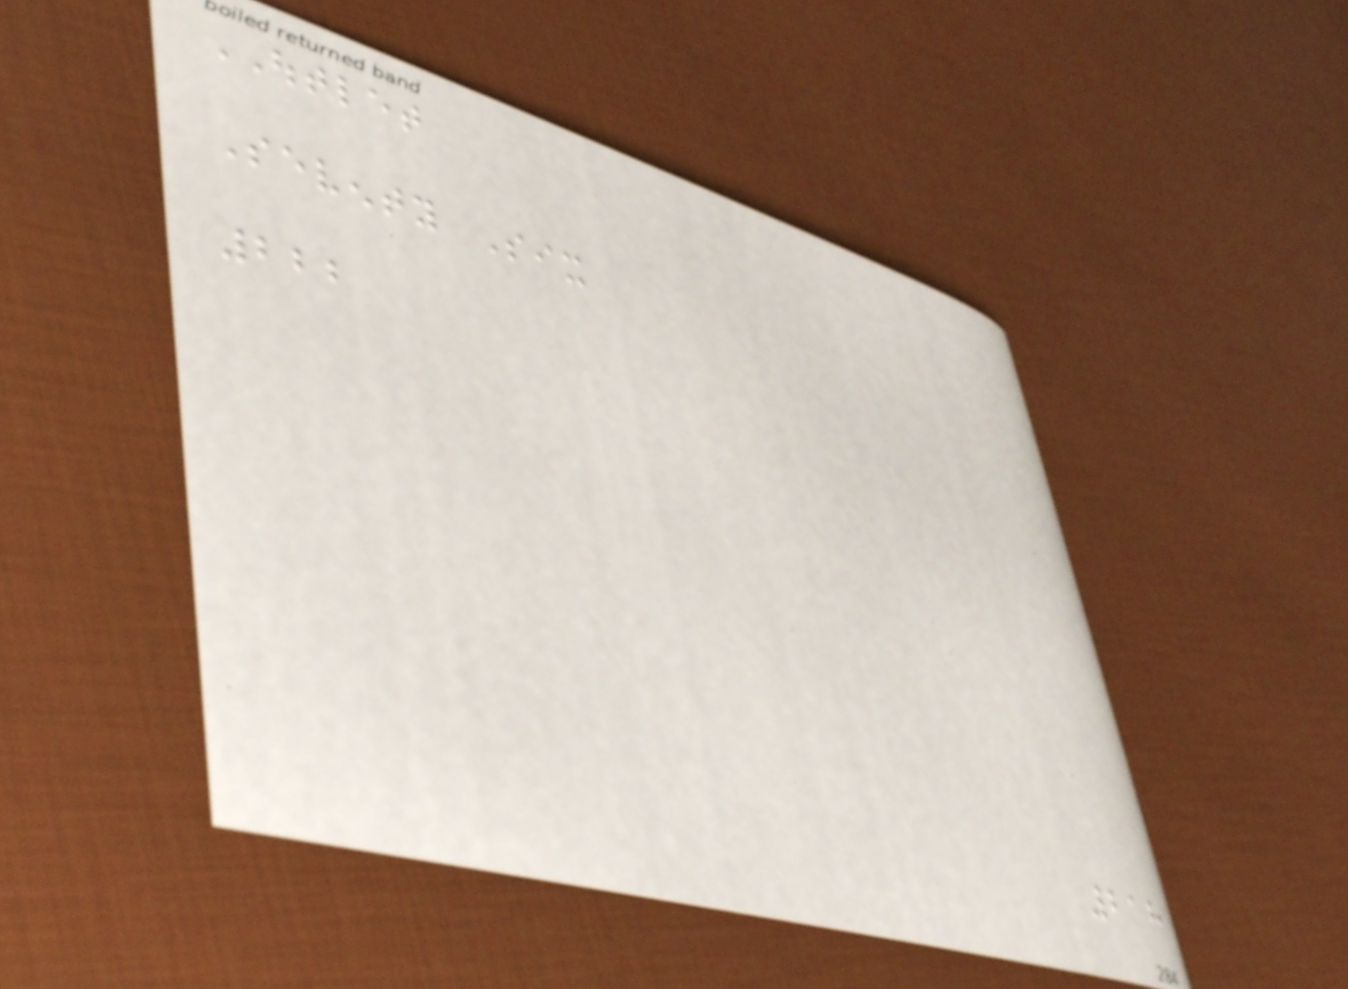OUTLET
Seventy Six
222
218
